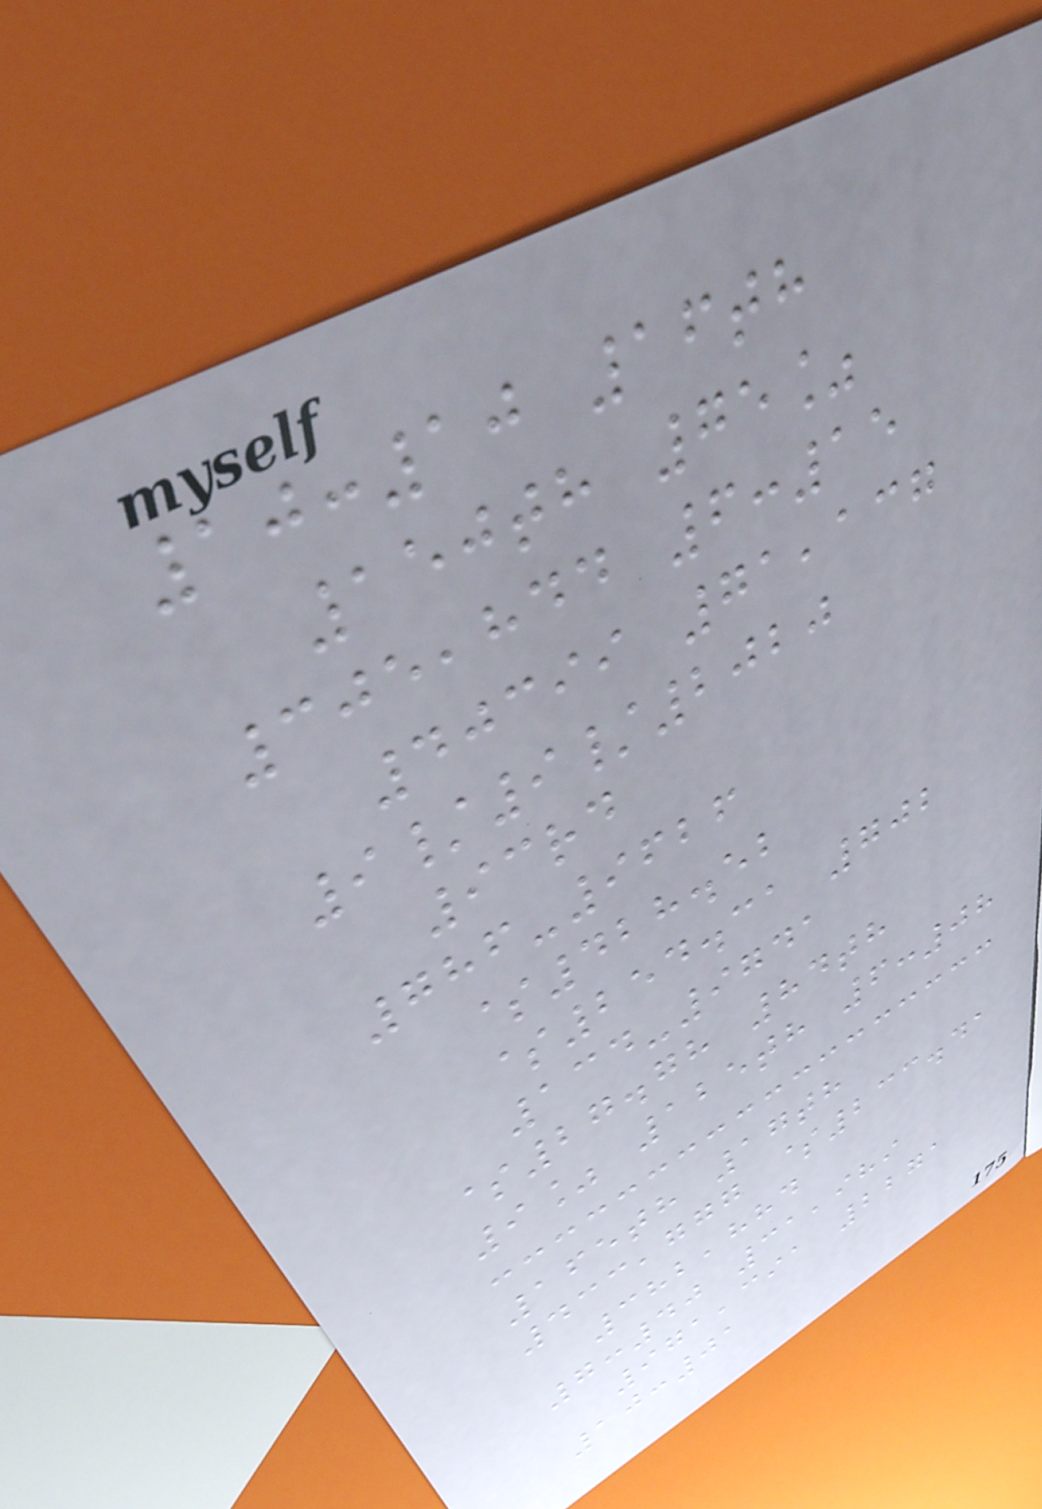10:10 16th
150th 75%
305,844 6:15
40399 71,137
9/9/2020
93rd
786-9626
$428.52
$254.31 702
134-9741
$27.78 84th
9% 125th 6:08
165th 17th
433,777 $233.41
382,884
7:40 31,989
971,391 2271
10:01
